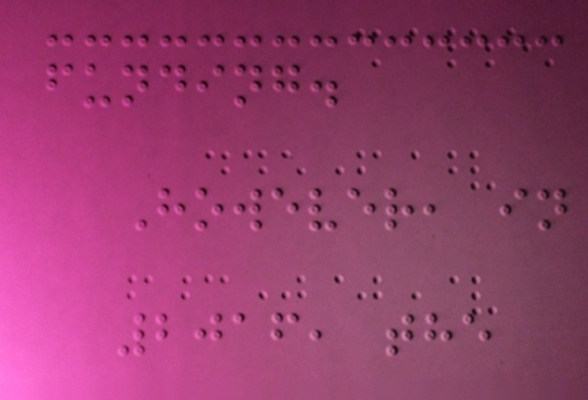funding.
However, in
2016, the
